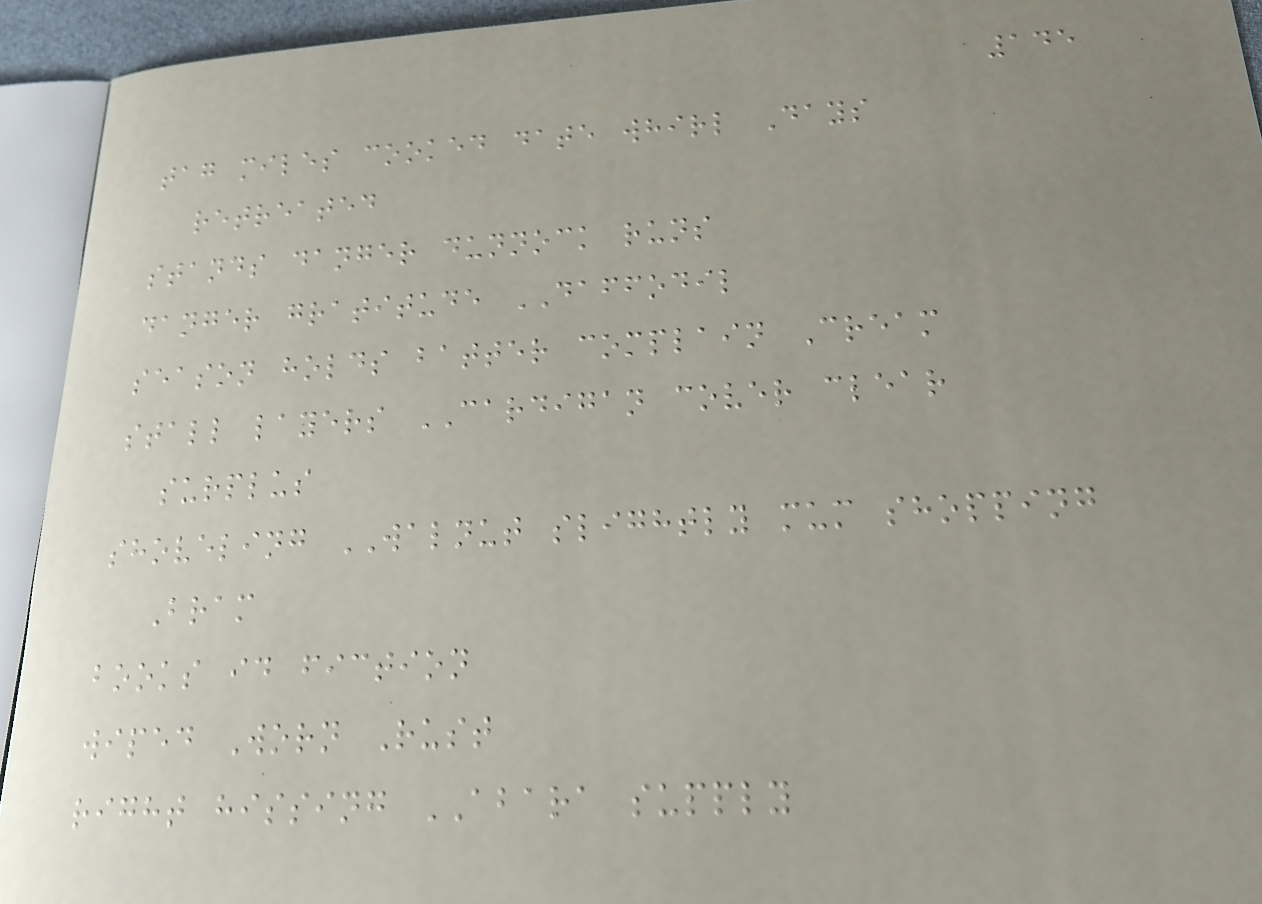145
tag miles cooked date whirl Days
retreated
stands danger dunnock runs
danger gratitude DAFFODIL
season holds batter complain Cream
stall layers CARDIGAN cover clear
surplus
shoveling WALNUT slightly mum shopping
Bram
books id fiction
wiped Worn Rust
right hissing ABARA supply
